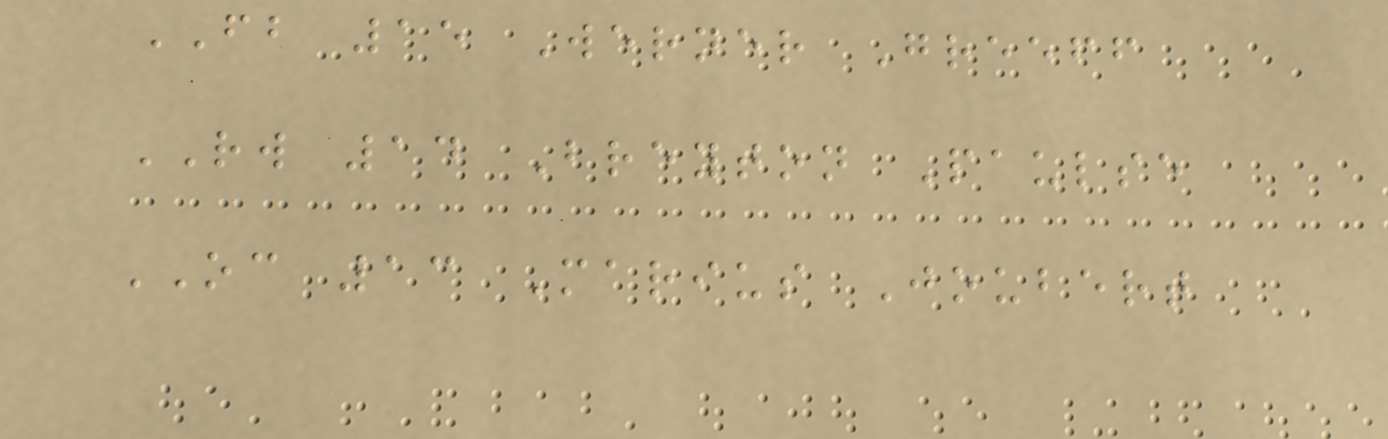FB 15 Werner Greeff
RW 14 Breyton Paulse
OC 13 Marius Joubert
